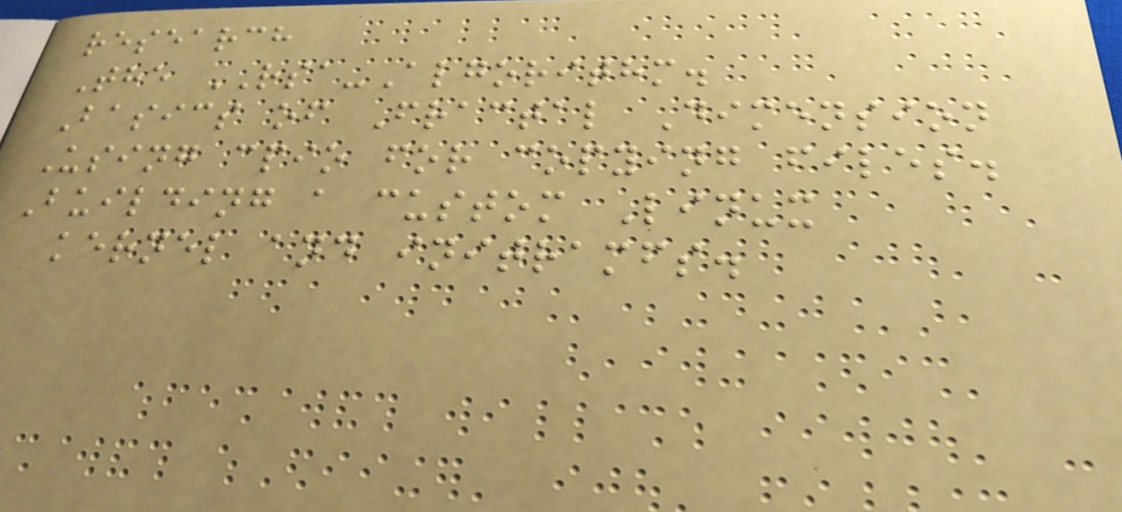research
The RSA-Algorithm.
Basics of Fractal Dimension
Using cpio for copying files.
Building a custom Linux
kernel and initramfs.
